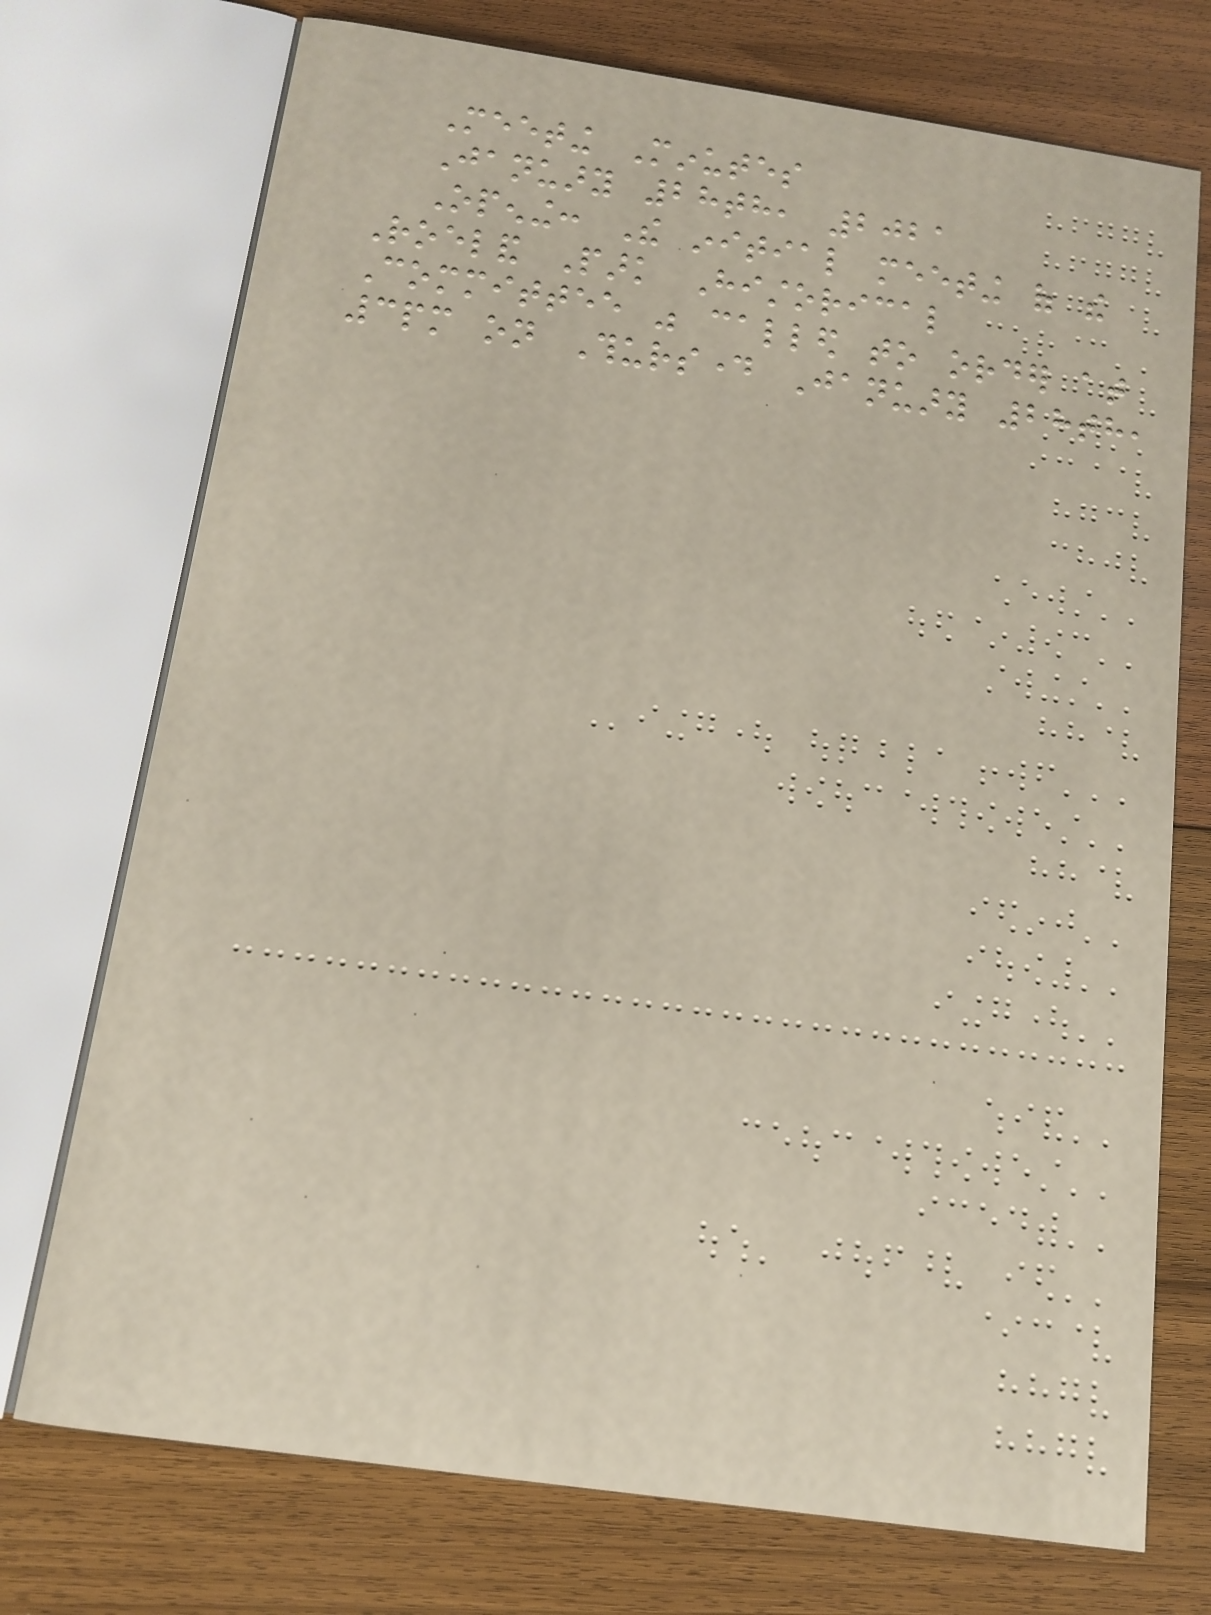Meeting Minutes
January 28th, 2021
Opening: The initial meeting of the
Roeland Park Historical
Committee was called to order at
3pm on Thursday January 28th,
